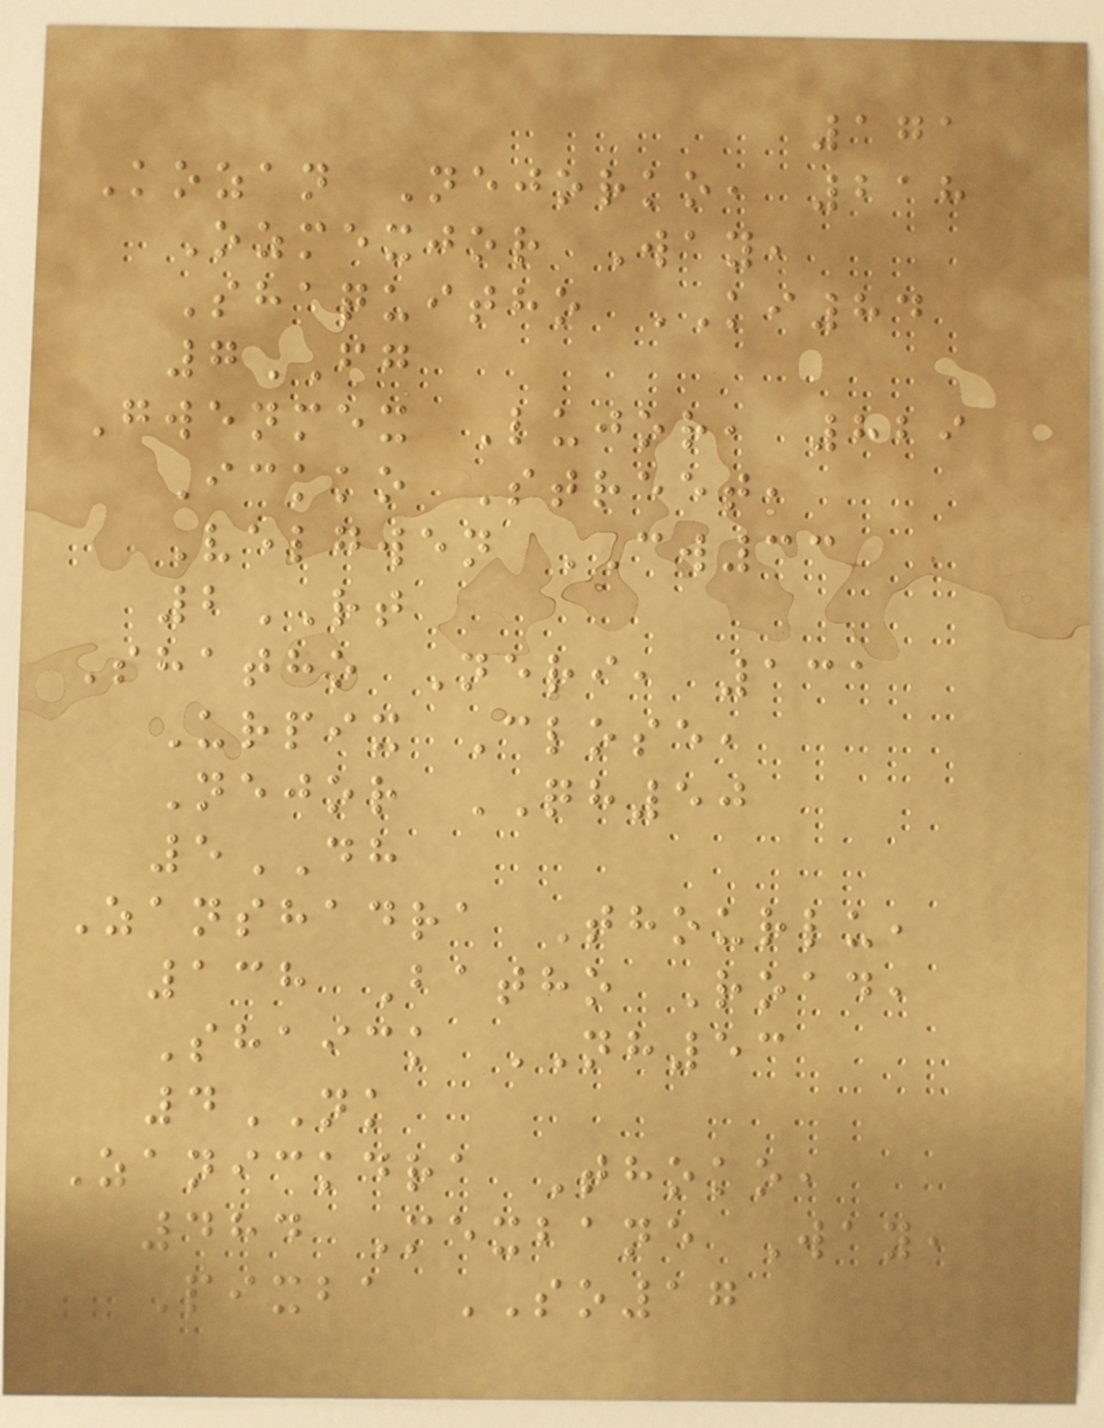171
Kozan Nejorko, 218
Ozmexjor Way,
Shaquitho KI84
7FG
Gwenmex Lujor, 829
Ickko Street,
Velgwen CW33
2RT
Shatho Neri, 131
Urpix Close,
Nejor QH50
5DH
Zanshadra Thourlu,
138 Batho Road,
Shaick NH53
4NK
Zanickdra Thoko,
484 Mexbane Way,
Pixba SO17
